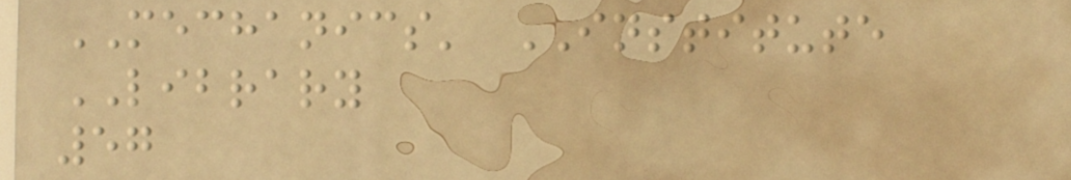MECHANICS' INSTITUTE
LIBRARY
57
